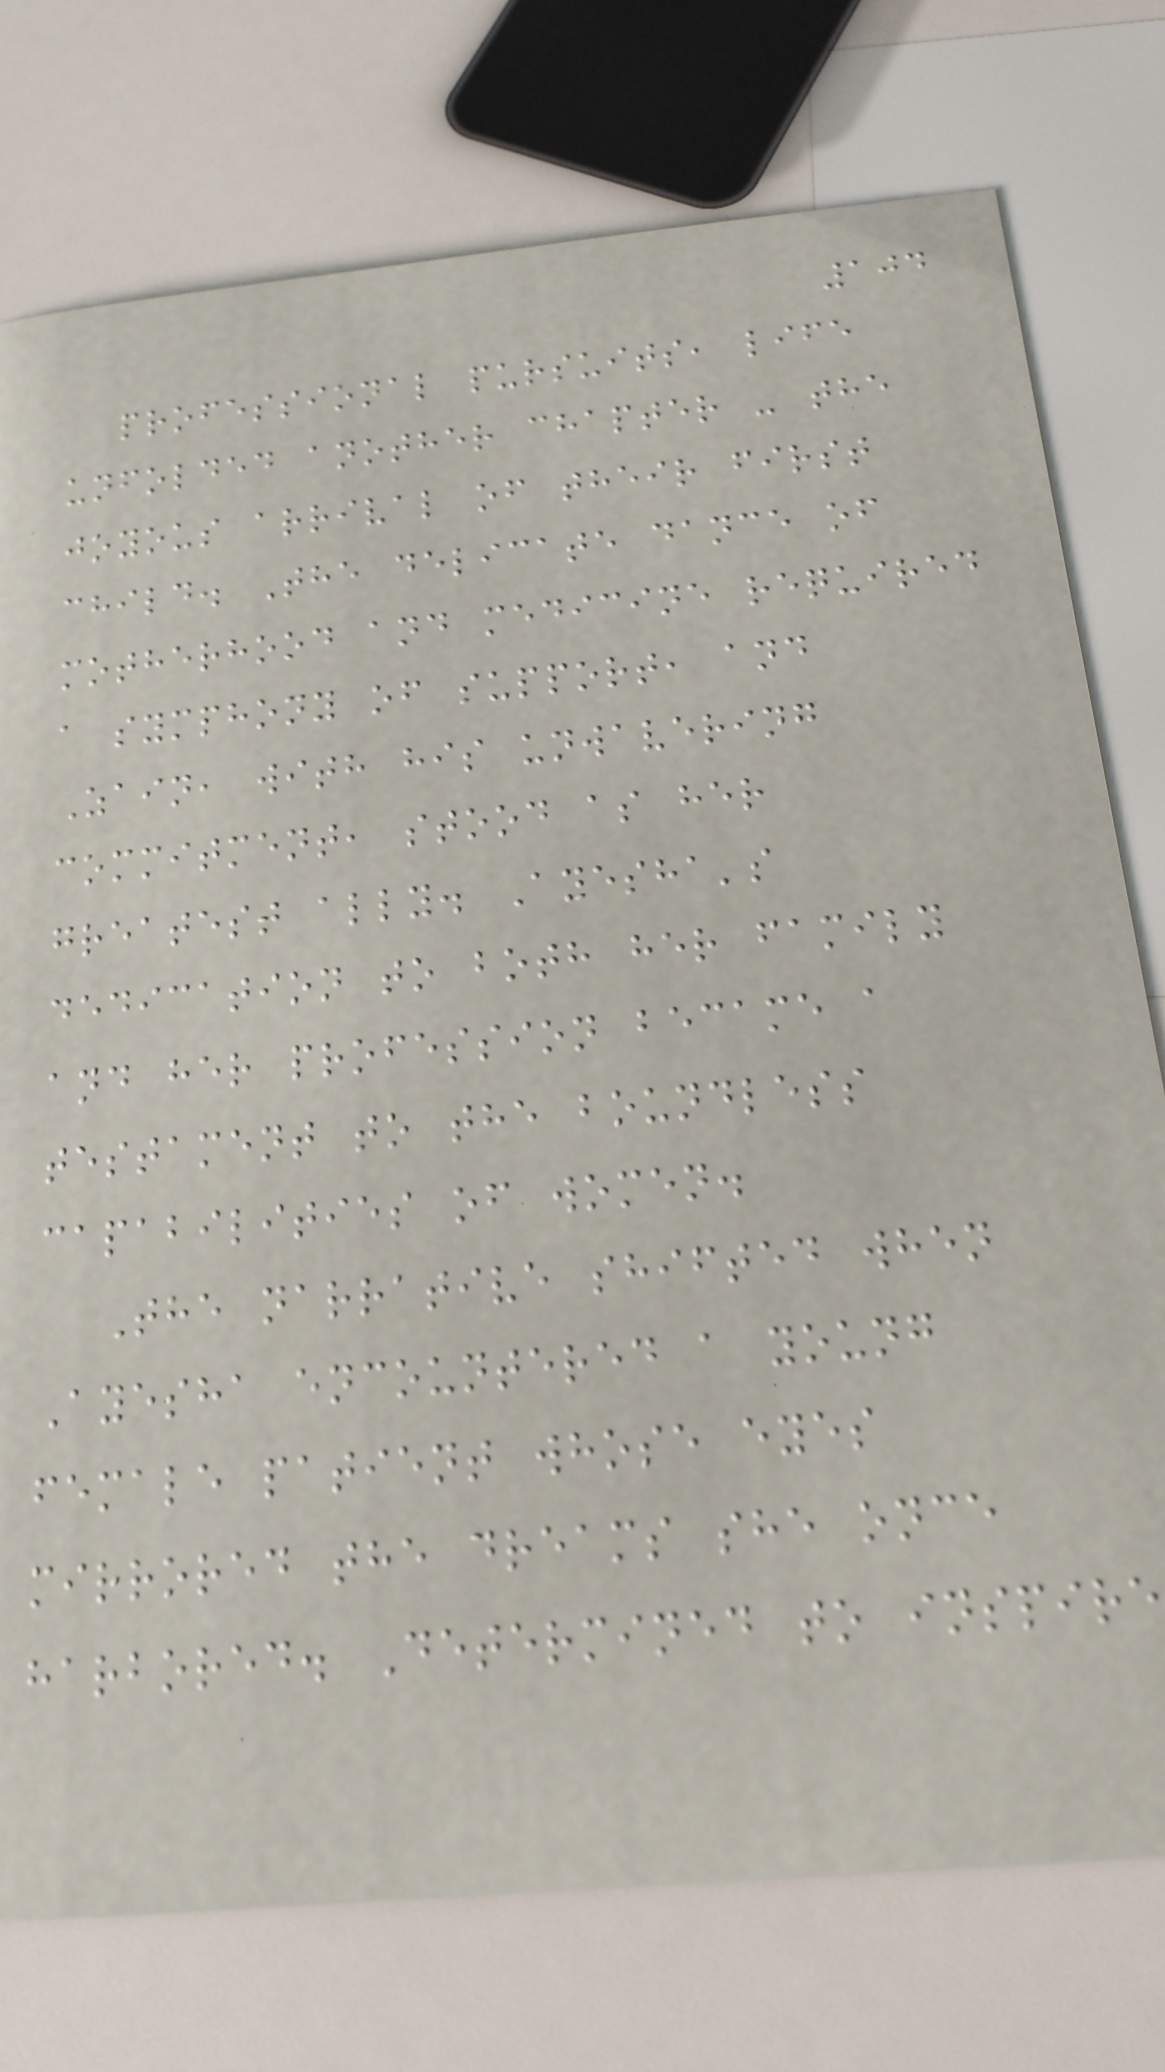104
professional pursuits, life
unfolded another chapter - the
joyous arrival of their first
child. The delicate dance of
motherhood and medicine required
a symphony of support, and
Zain, with his unwavering
commitment, stood as her
greatest ally. Ayesha's
dedication to both her family
and her profession became a
testament to the boundless
capabilities of women.
The narrative shifted when
Ayesha encountered a young
female patient whose eyes
mirrored the dreams she once
harbored. Determined to inspire
